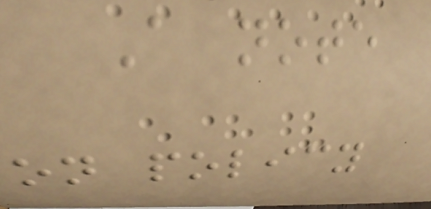A note
on policy
